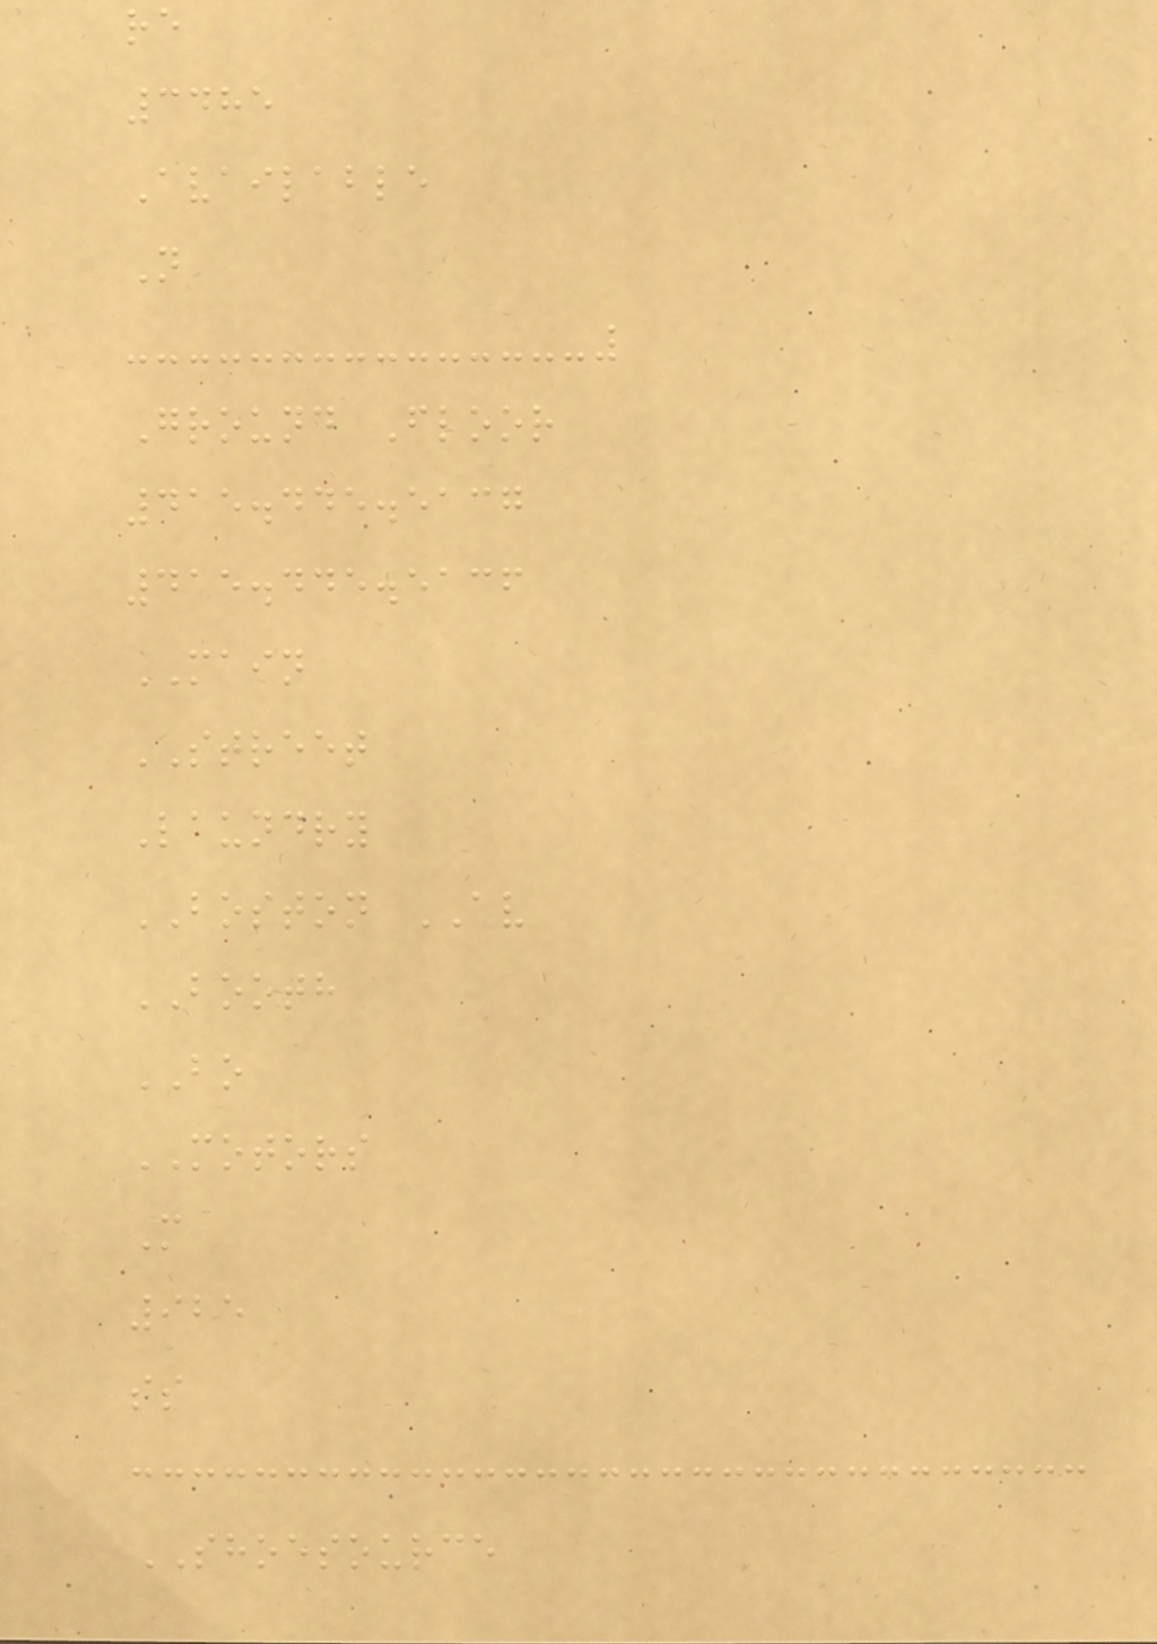re
3485
Available
N
Ground Floor
415.445.5137
415.445.5136
MAIN
STREET
Laundry
BOSTON AV
BOOTH
BO
MOTORS
M
925
ss
SHOESOURCE
